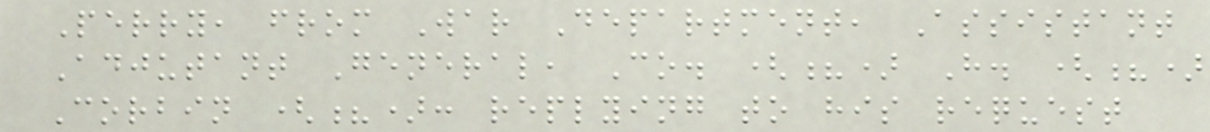Perry, from War Department, Assistant
Adjutant General, Co. (?) H. (?)
Corbin (?): replying to his request
